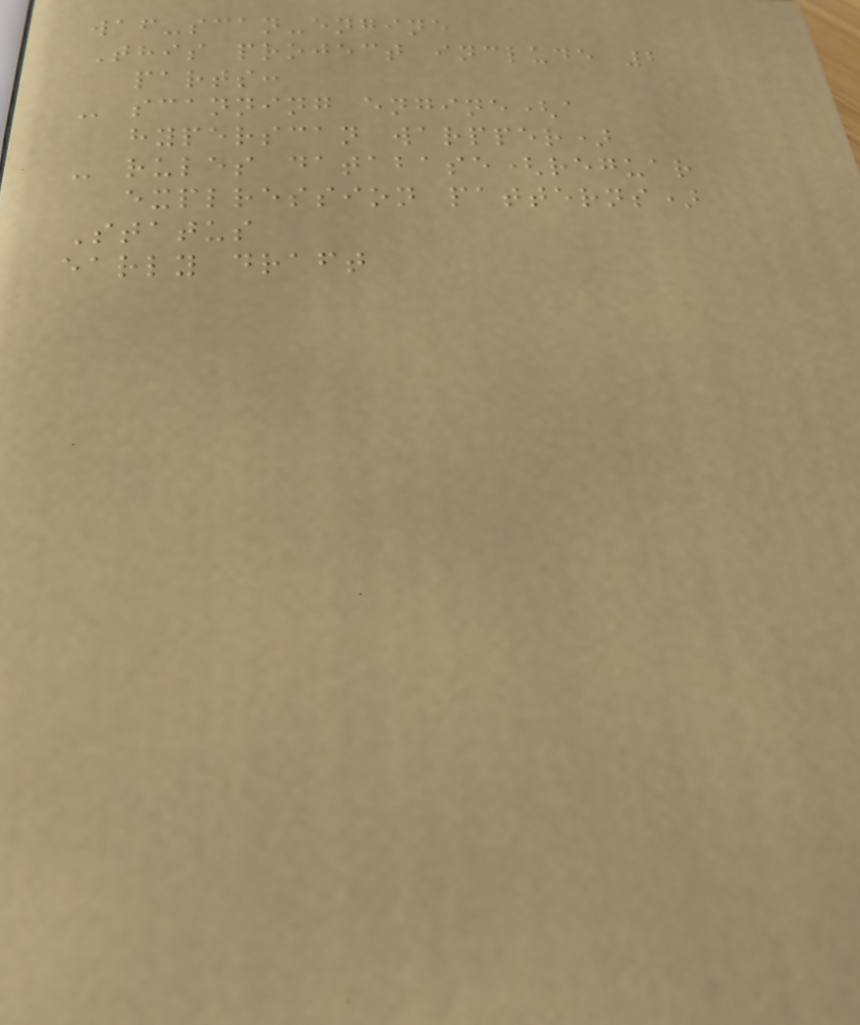waf-scan-engine
This project include 2
parts:
- scanning engine(a
hyperscan warpper)
- rules database(reguar
explression patterns)
Status
early draft
